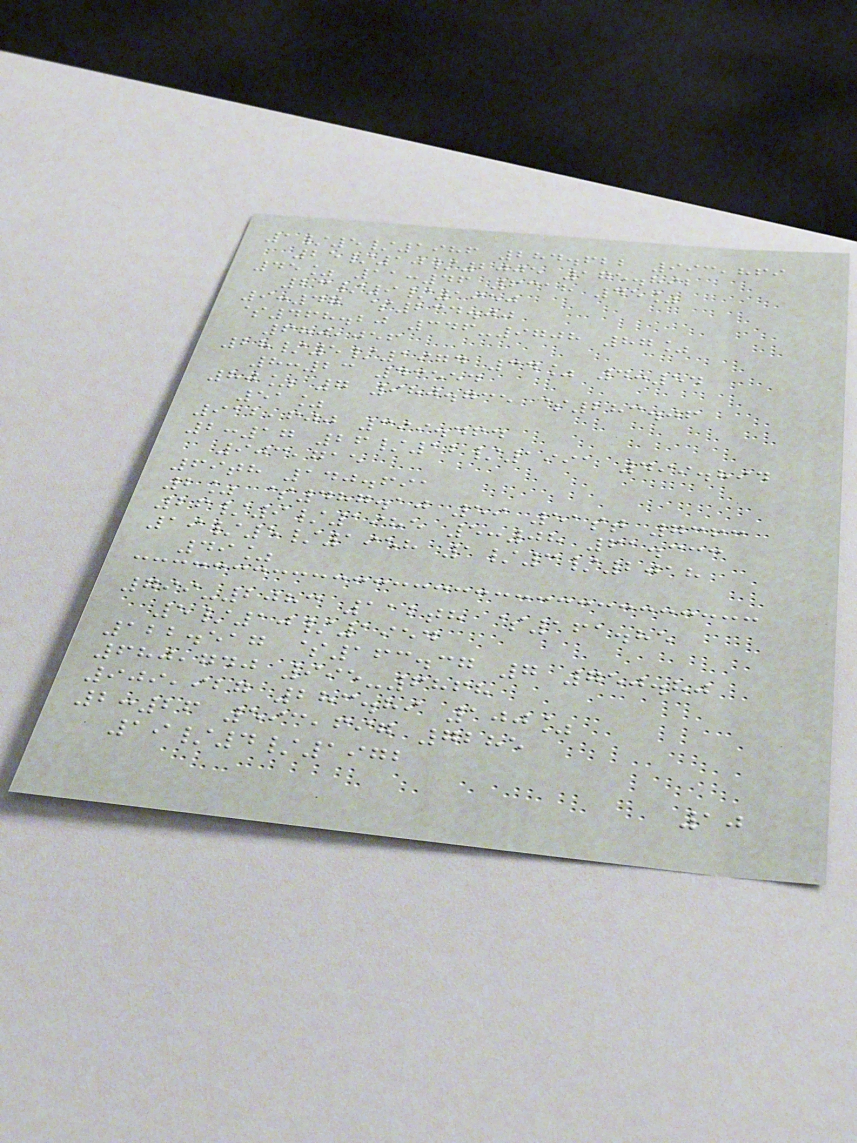1/5/1986 284.622 993,869
25/10/2005 175.892
45% 11:46 6318 45%
23/9/1950
9:47 $234.00
$468.20 346-9708 87%
680,056
28/5/1974 34% 4:54
8:23 43554
80% 7 980.735 $283.06
51%
912,600 399.464
2:17 26/12/1991 499.894
903,715
69th 140.691
2% $487.10 59 51st 7363
26/9/1985 5:08 61.333
19/5/1958 1/3/2018
49%
799-2083 112th $161.85
5/10/1954
122.517 $163.37 7 750.80
680,740 995-6868
909,927 283.89 100%
2:26 593,697 7285
19/4/1972
10
